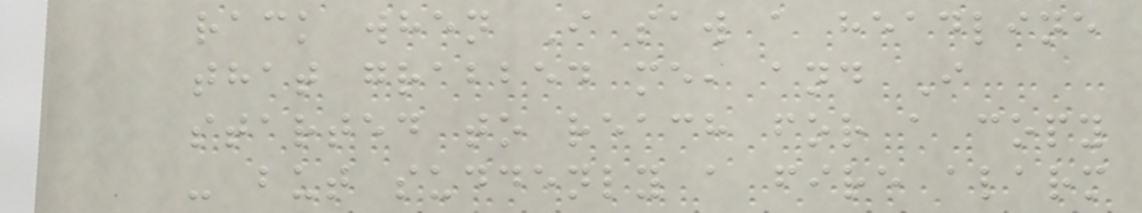rack when I saw a headline
that grabbed me, and I
started to reach for a copy
- but suddenly a fire alarm
